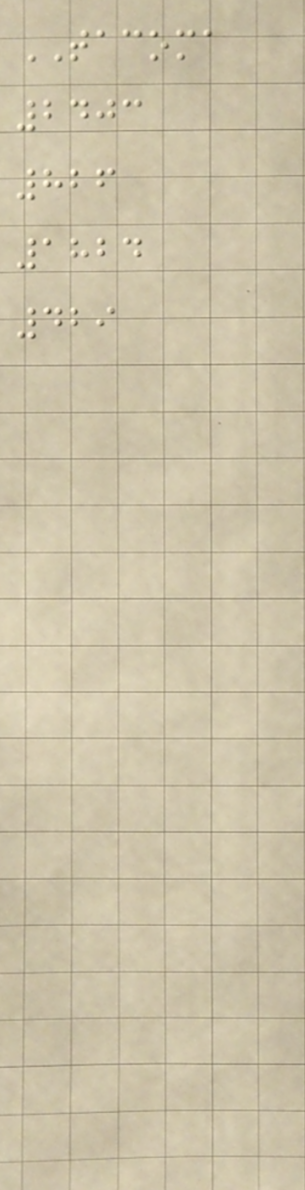TACOMA
2403
826
1824
429
